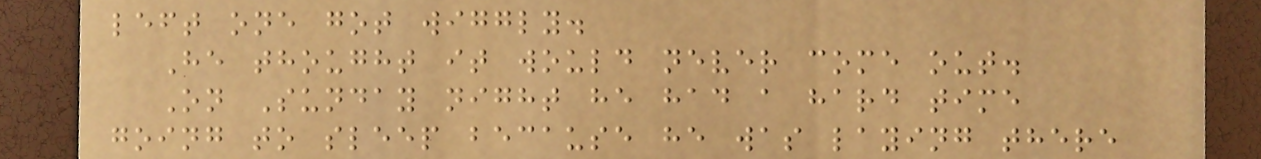left one got wiggly.
He thought it would never come out.
On Sunday night he had a hard time
going to sleep because he was laying there
